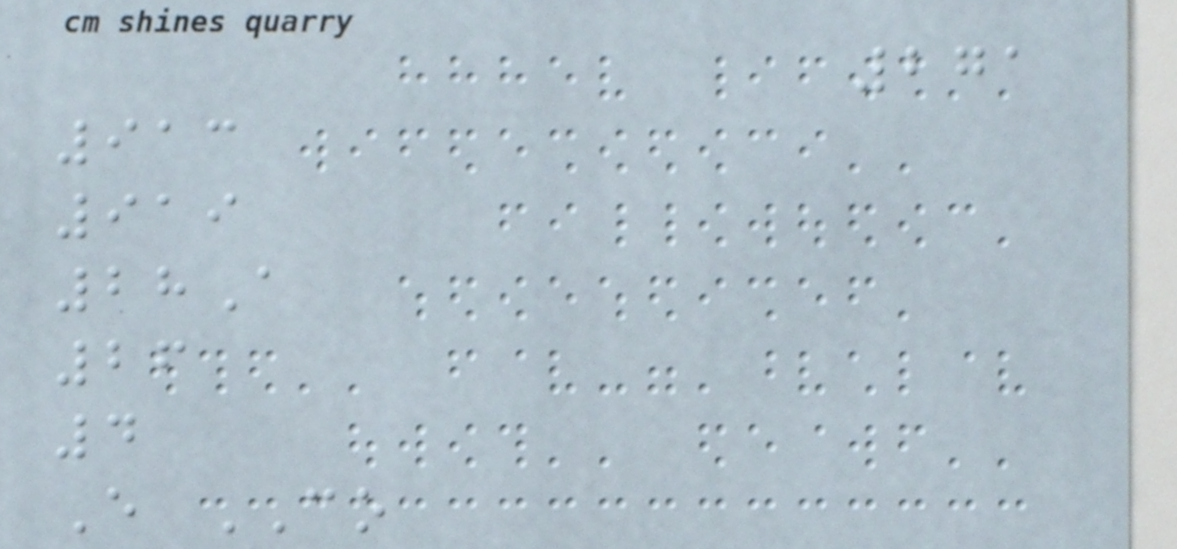271
913
919
28A
26
4
E CO
